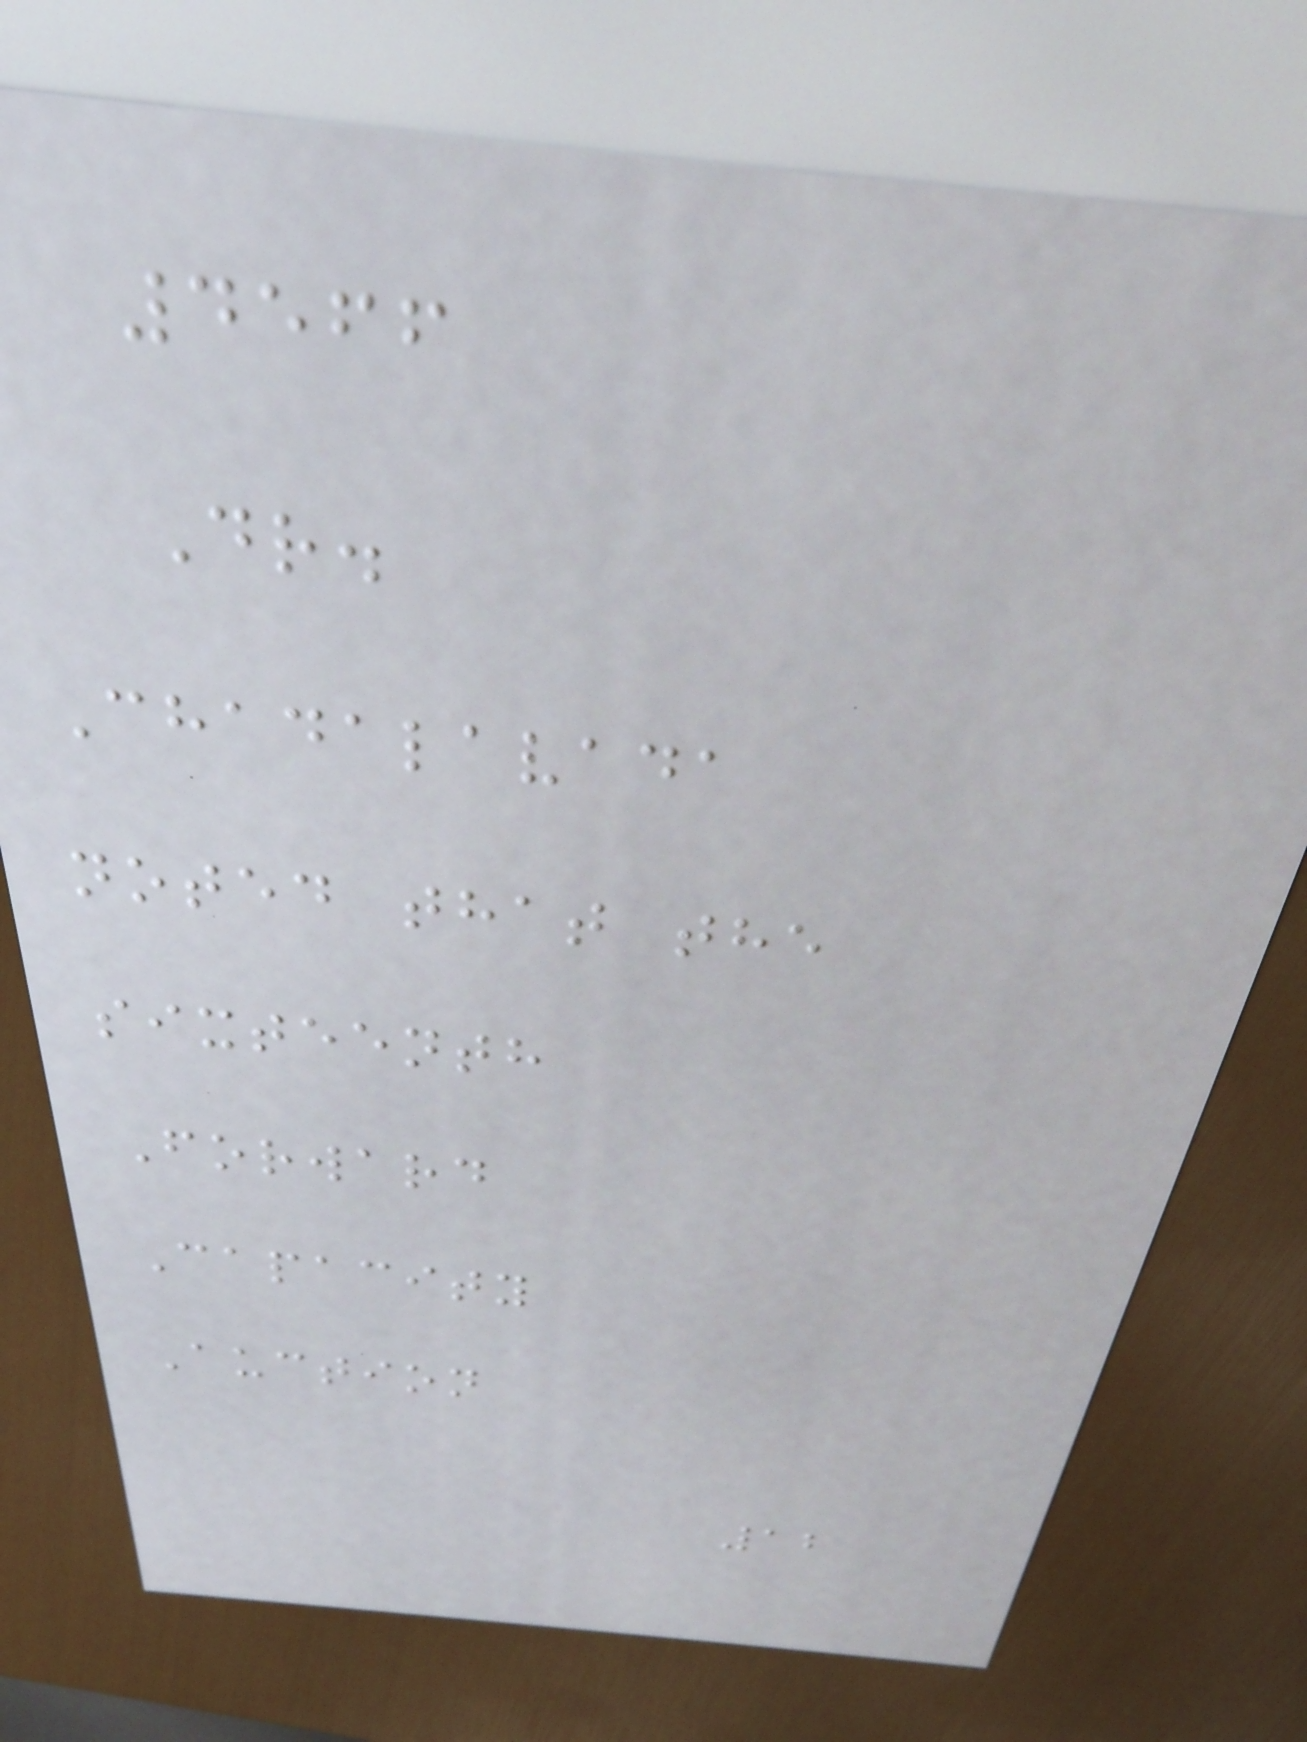4566
Dr.
Chadalavada
noted that the
sixteenth
Forward
Capacity
Auction
12
